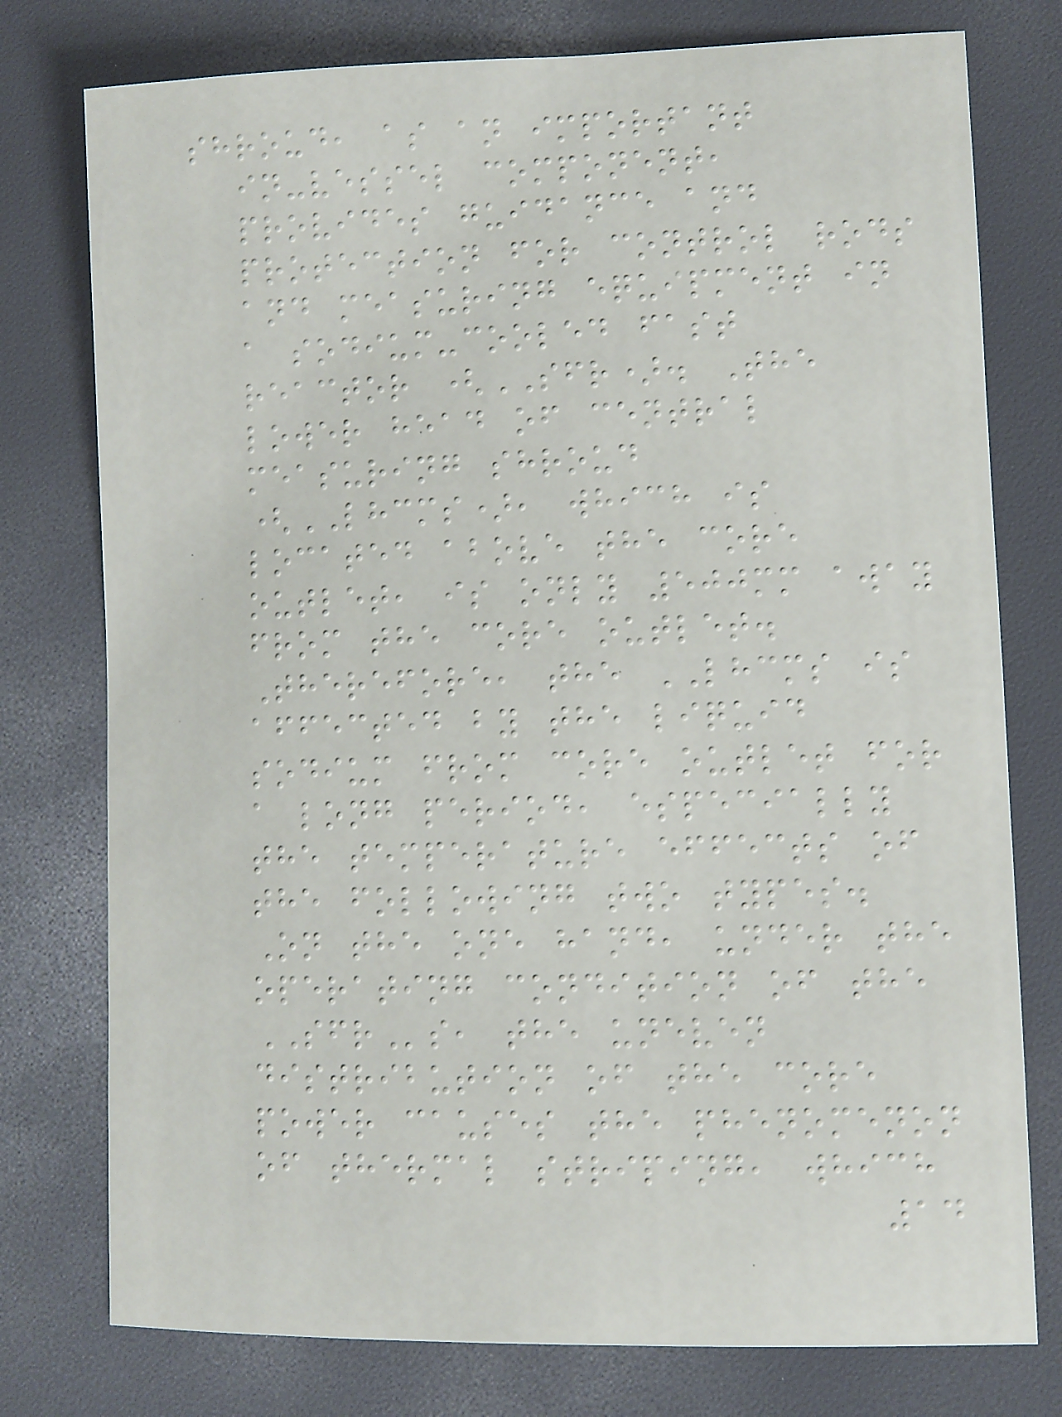shroud, as an important
in-vessel component,
provides guidance and
protection for control rods
and measuring equipment in
a sodium-cooled fast
reactor (SFR). The
lower head of central
measuring shroud
(LHCMS), which is
located above the core
outlet, is only 500mm away
from the core outlet.
Therefore, the LHCMS is
affected by the liquid
sodium from core outlet for
a long period, especially
the temperature effects of
the following two types.
On the one hand, under the
operating condition of the
SFRs, the uneven
distribution of the core
power causes the phenomenon
of thermal striping, which
14
